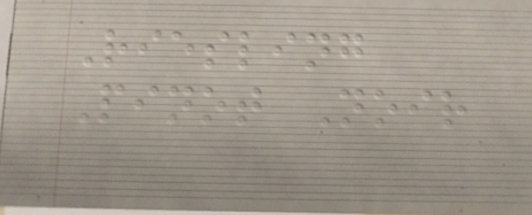Riesling
Pinot Noir
